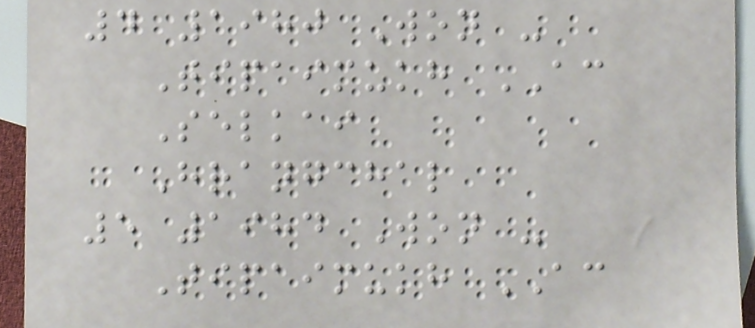4 1980 Won -
Tipaimukh AC
Selkai
Hrangchal
5 1984 Won -
Tipaimukh AC
